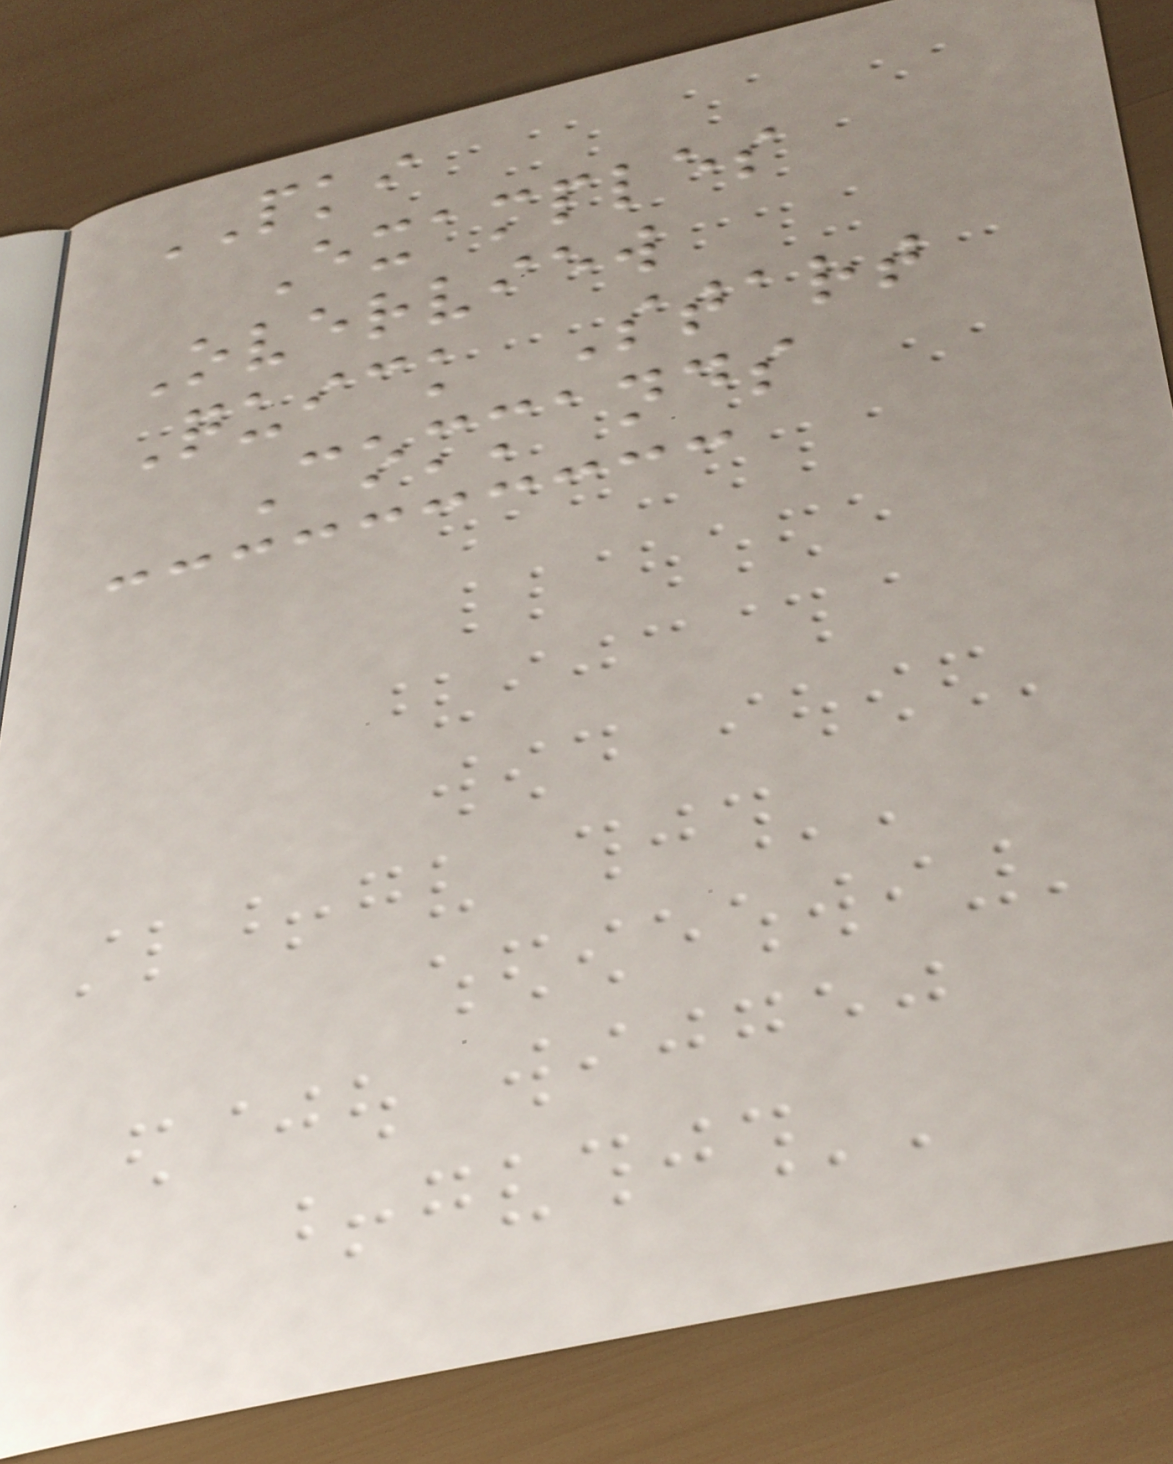PKI
Examples
Overview
Quick Start
Commands
